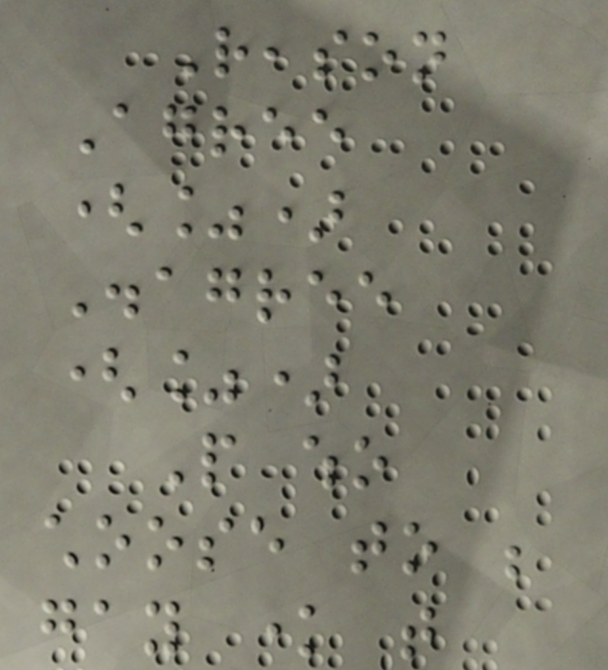Reason
Agree
(%)
Disagree
(%)
People who
choose to be
gay know that
